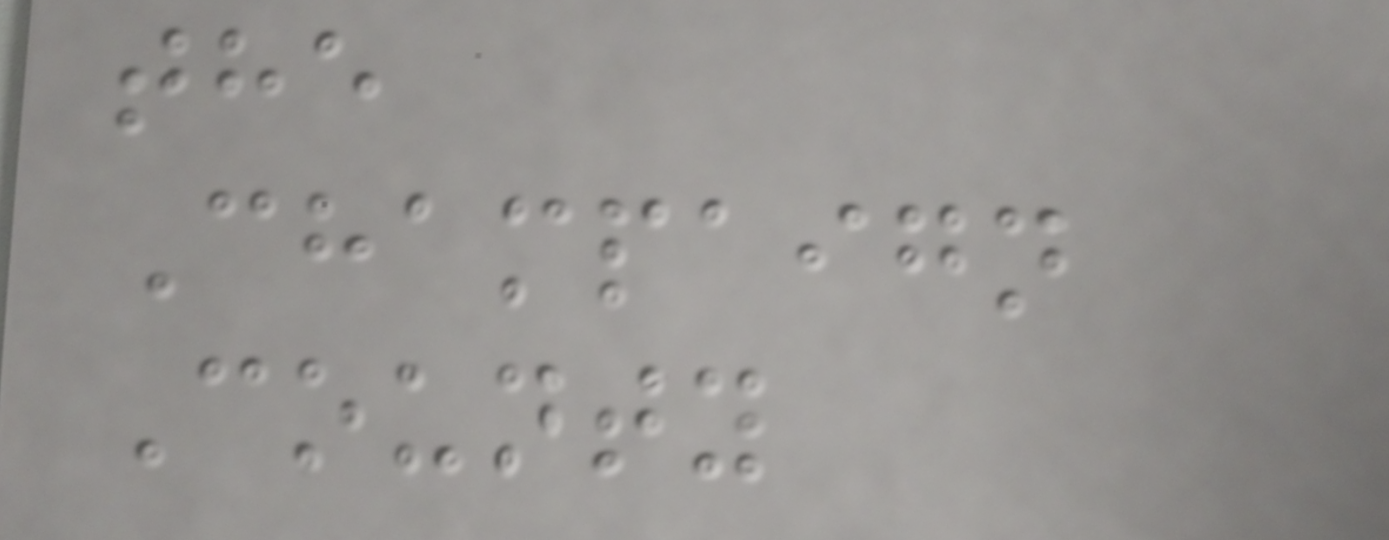the
Champaign
County
